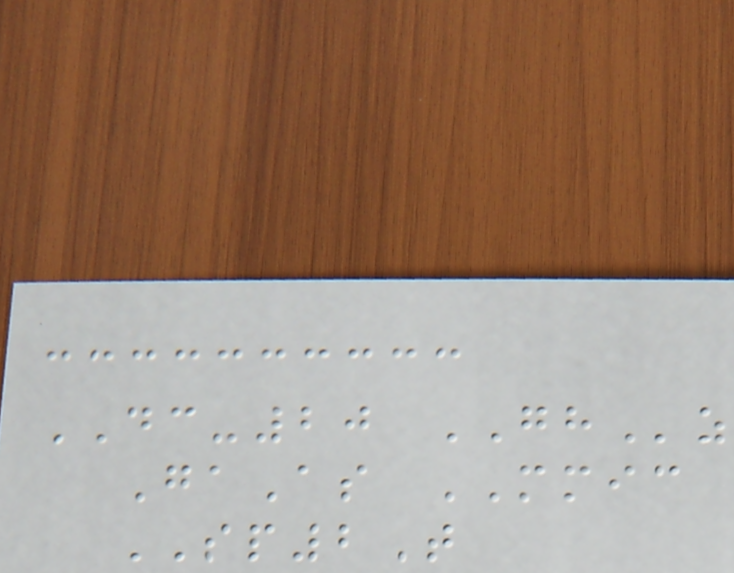DC-20 GHz
GaAs MMIC
SP2T
